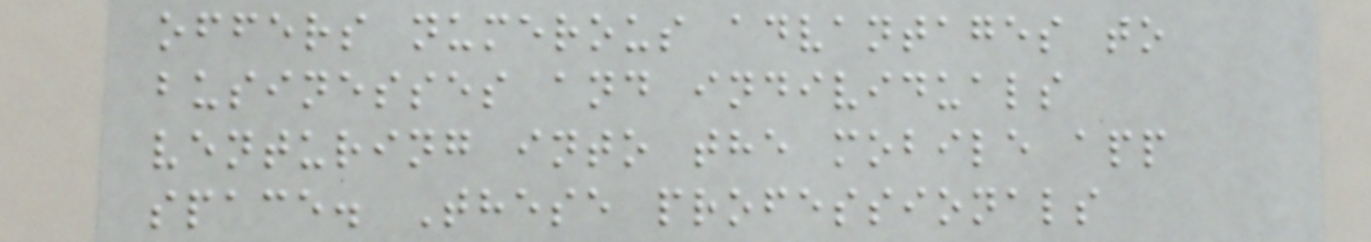offers numerous advantages to
businesses and individuals
venturing into the mobile app
space. These professionals
